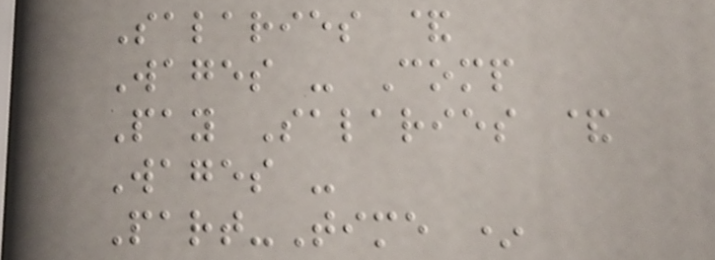Salaries &
Wages - Comp
Pay Salaries &
Wages -
Part-Time *
